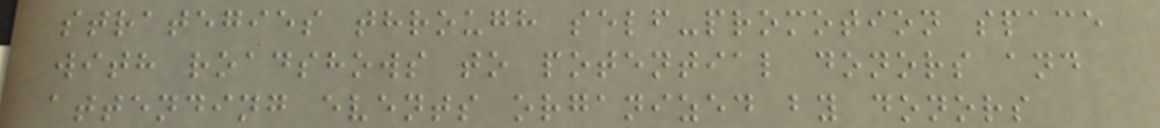strategies through self-promotion space
with roadshows to potential donors and
attending events organized by donors
